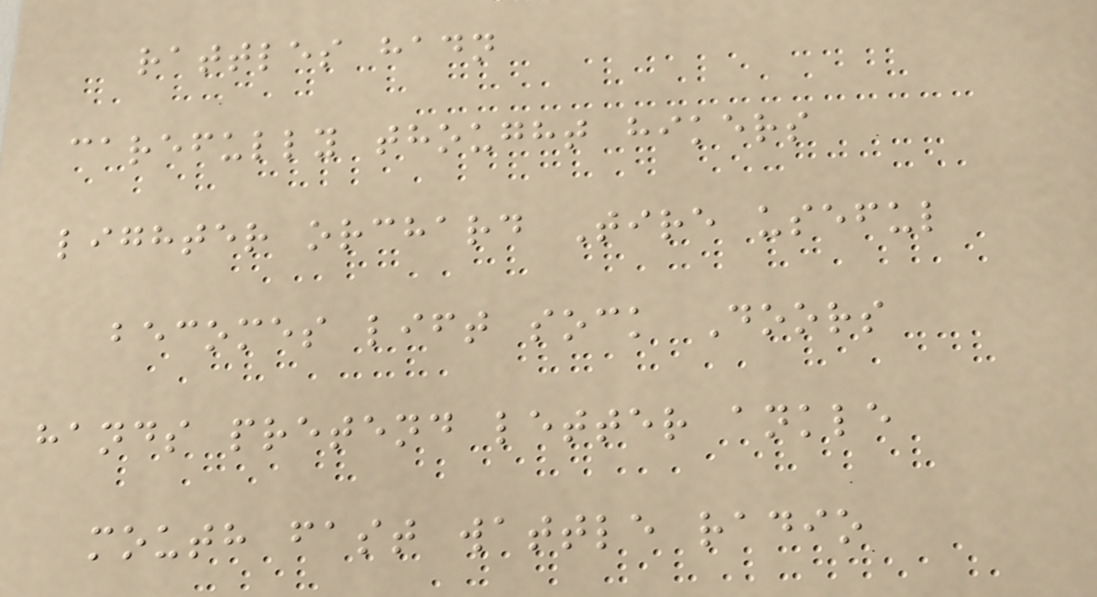rattles hadn
carefully thought hikers
lighter orchard Tire useful
becomes lift sock Doors
hands pretend letter ankle
mouth fast wattle radio
